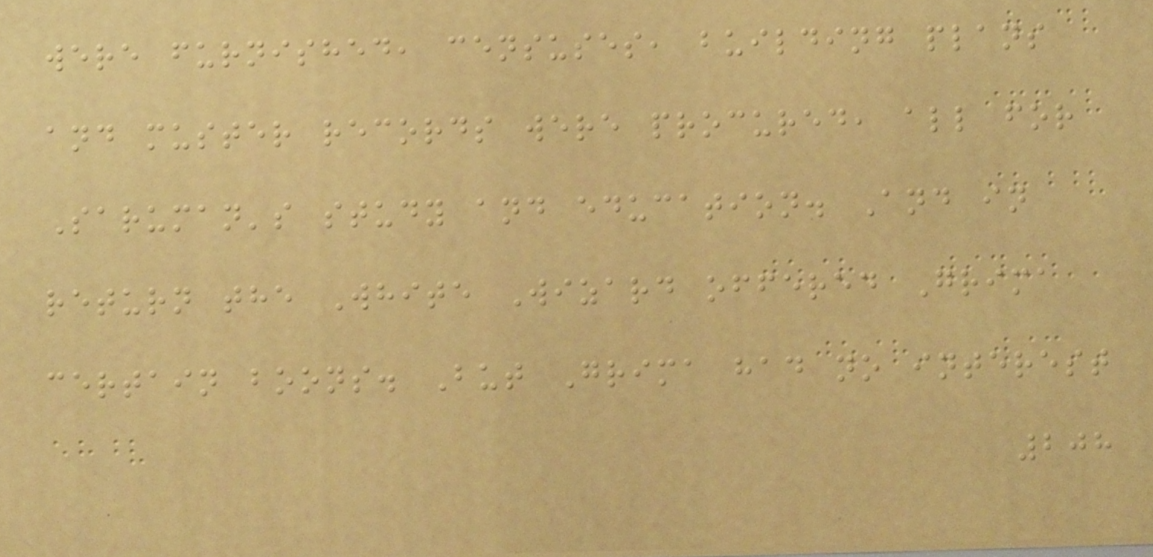were furnished, censuses, building plans
and muster records were procured, all for
Saruman's study and education. And in
return the White Wizard offered Grima
certain boons. But Grima had no interest
208
